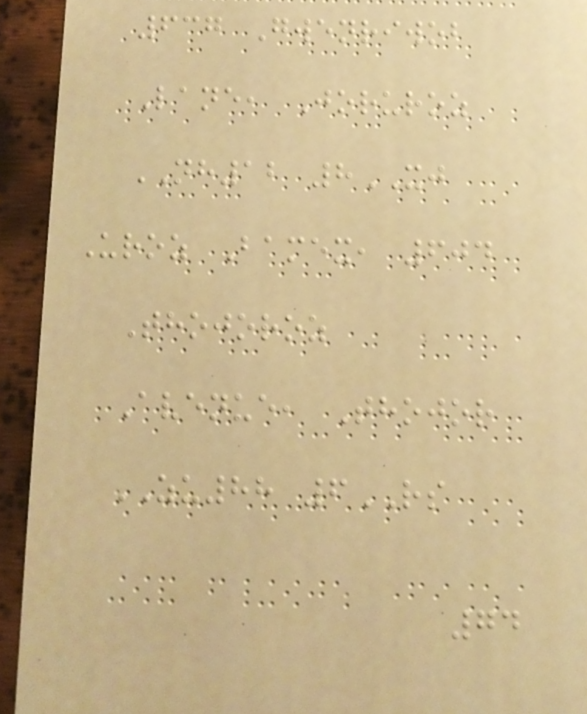637 Gwenriwob
Lane, Joruroz
NH12 8XJ
Uroz Bamex, 604
Thojoroz
Avenue, Thojor
ZU88 6RS
74
